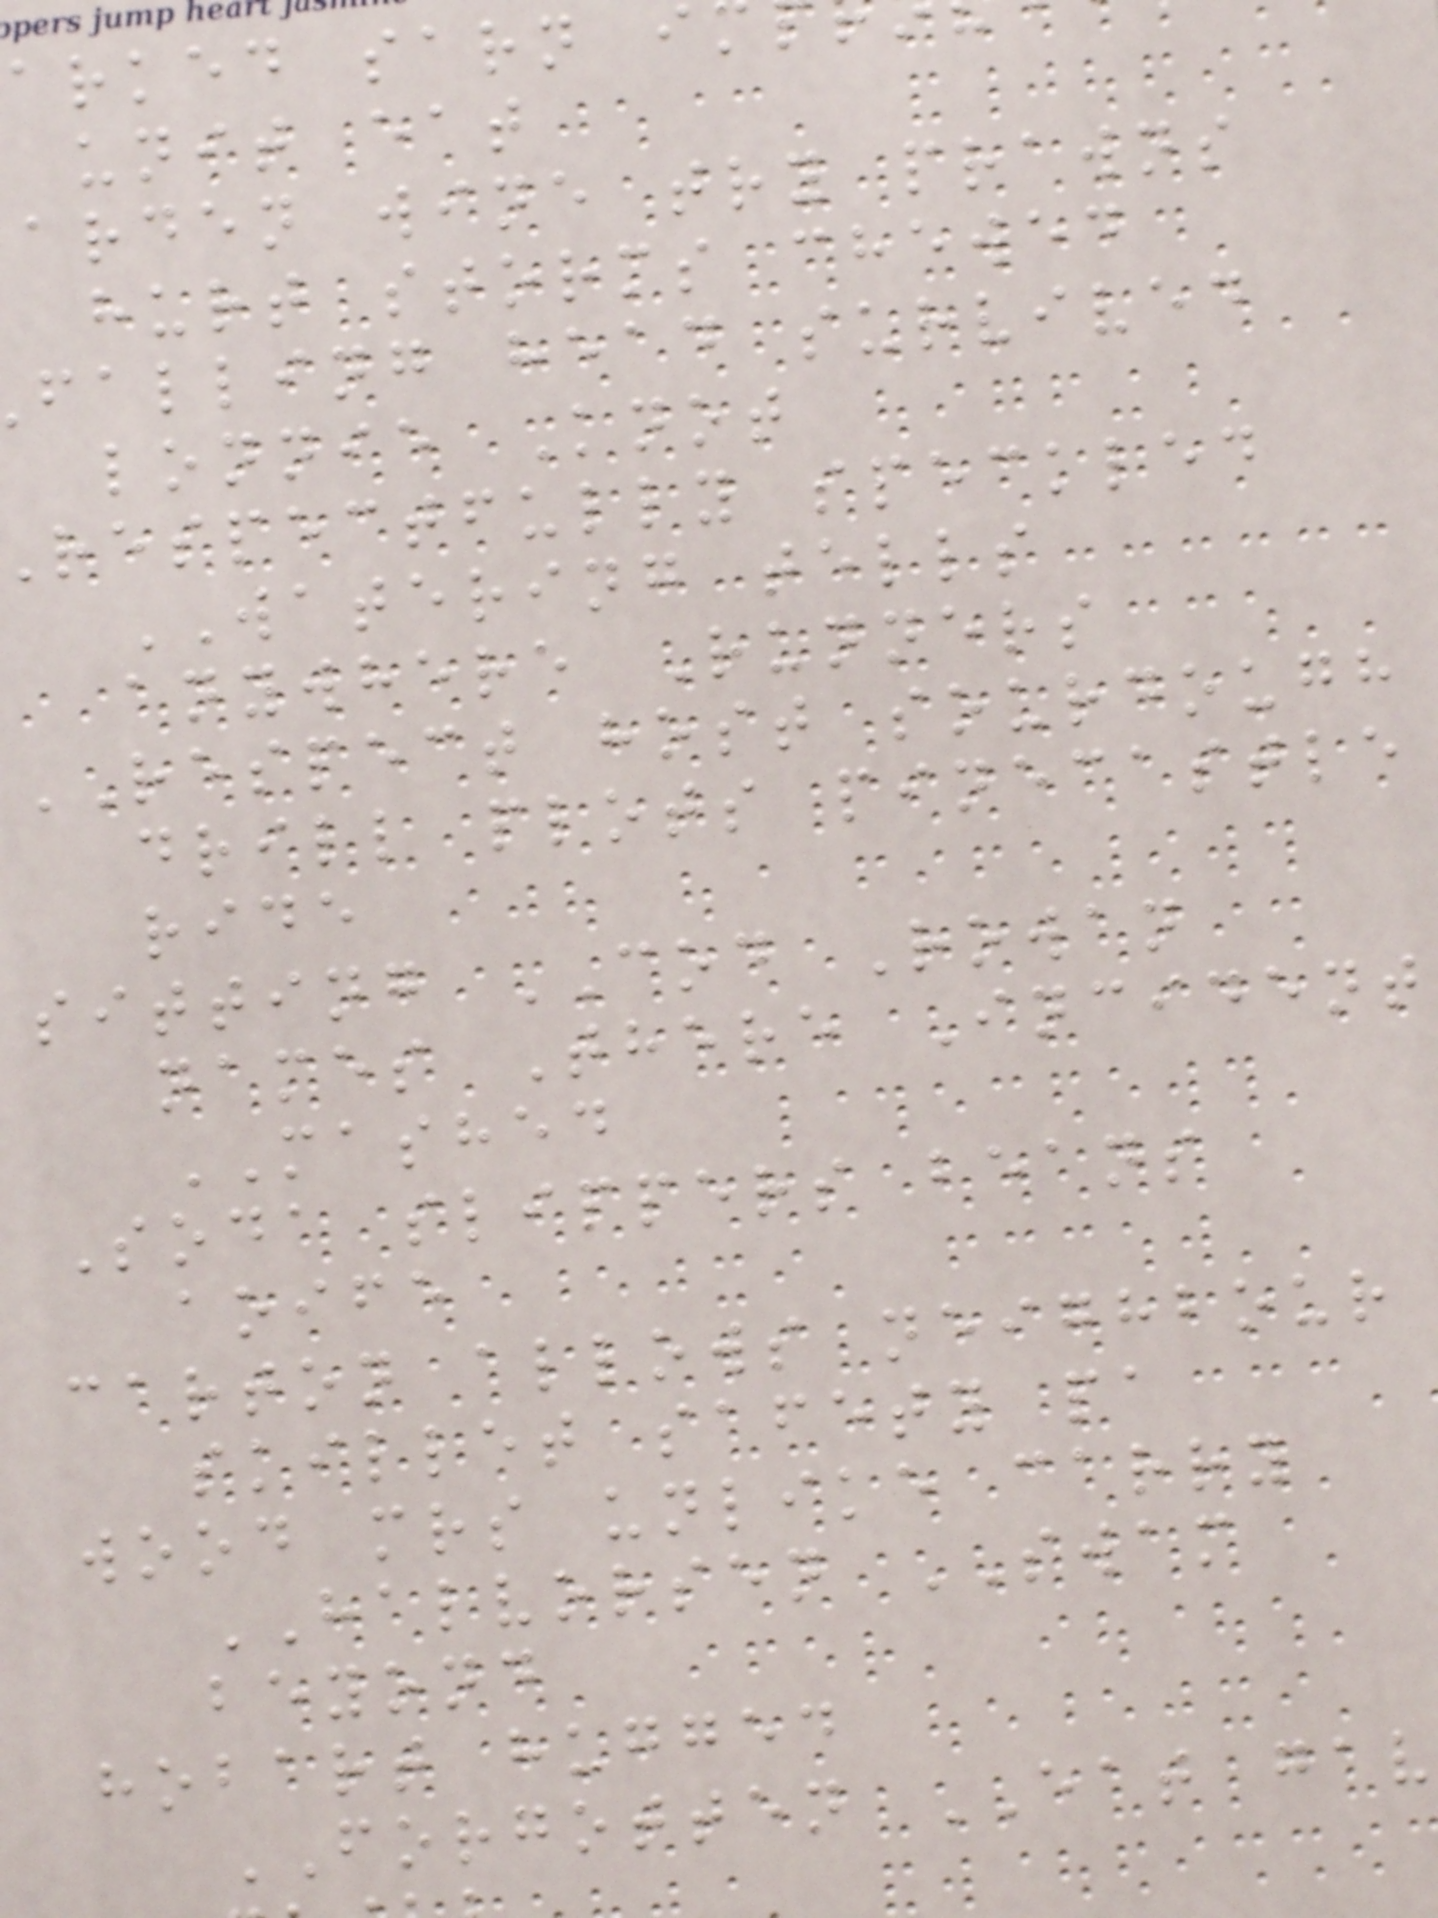arked sarn i
unit eat
arden wine try prawns
hurt storms chewed
falling head survived
lonnie Knot
respectfully speckled
WATERING tells
anywhere Runners
RESPECT host sourdough
drill plots pinecastle
ride
sitting COD Rowan
names There Incident
MASHED
Soda slippers beans
aoife
carton allows neighbour
skillet safety pa
wood mrs unlike carry
HALVORSEN SWAM
beyond
hobart hugged
FORGOTTEN EAT gav
